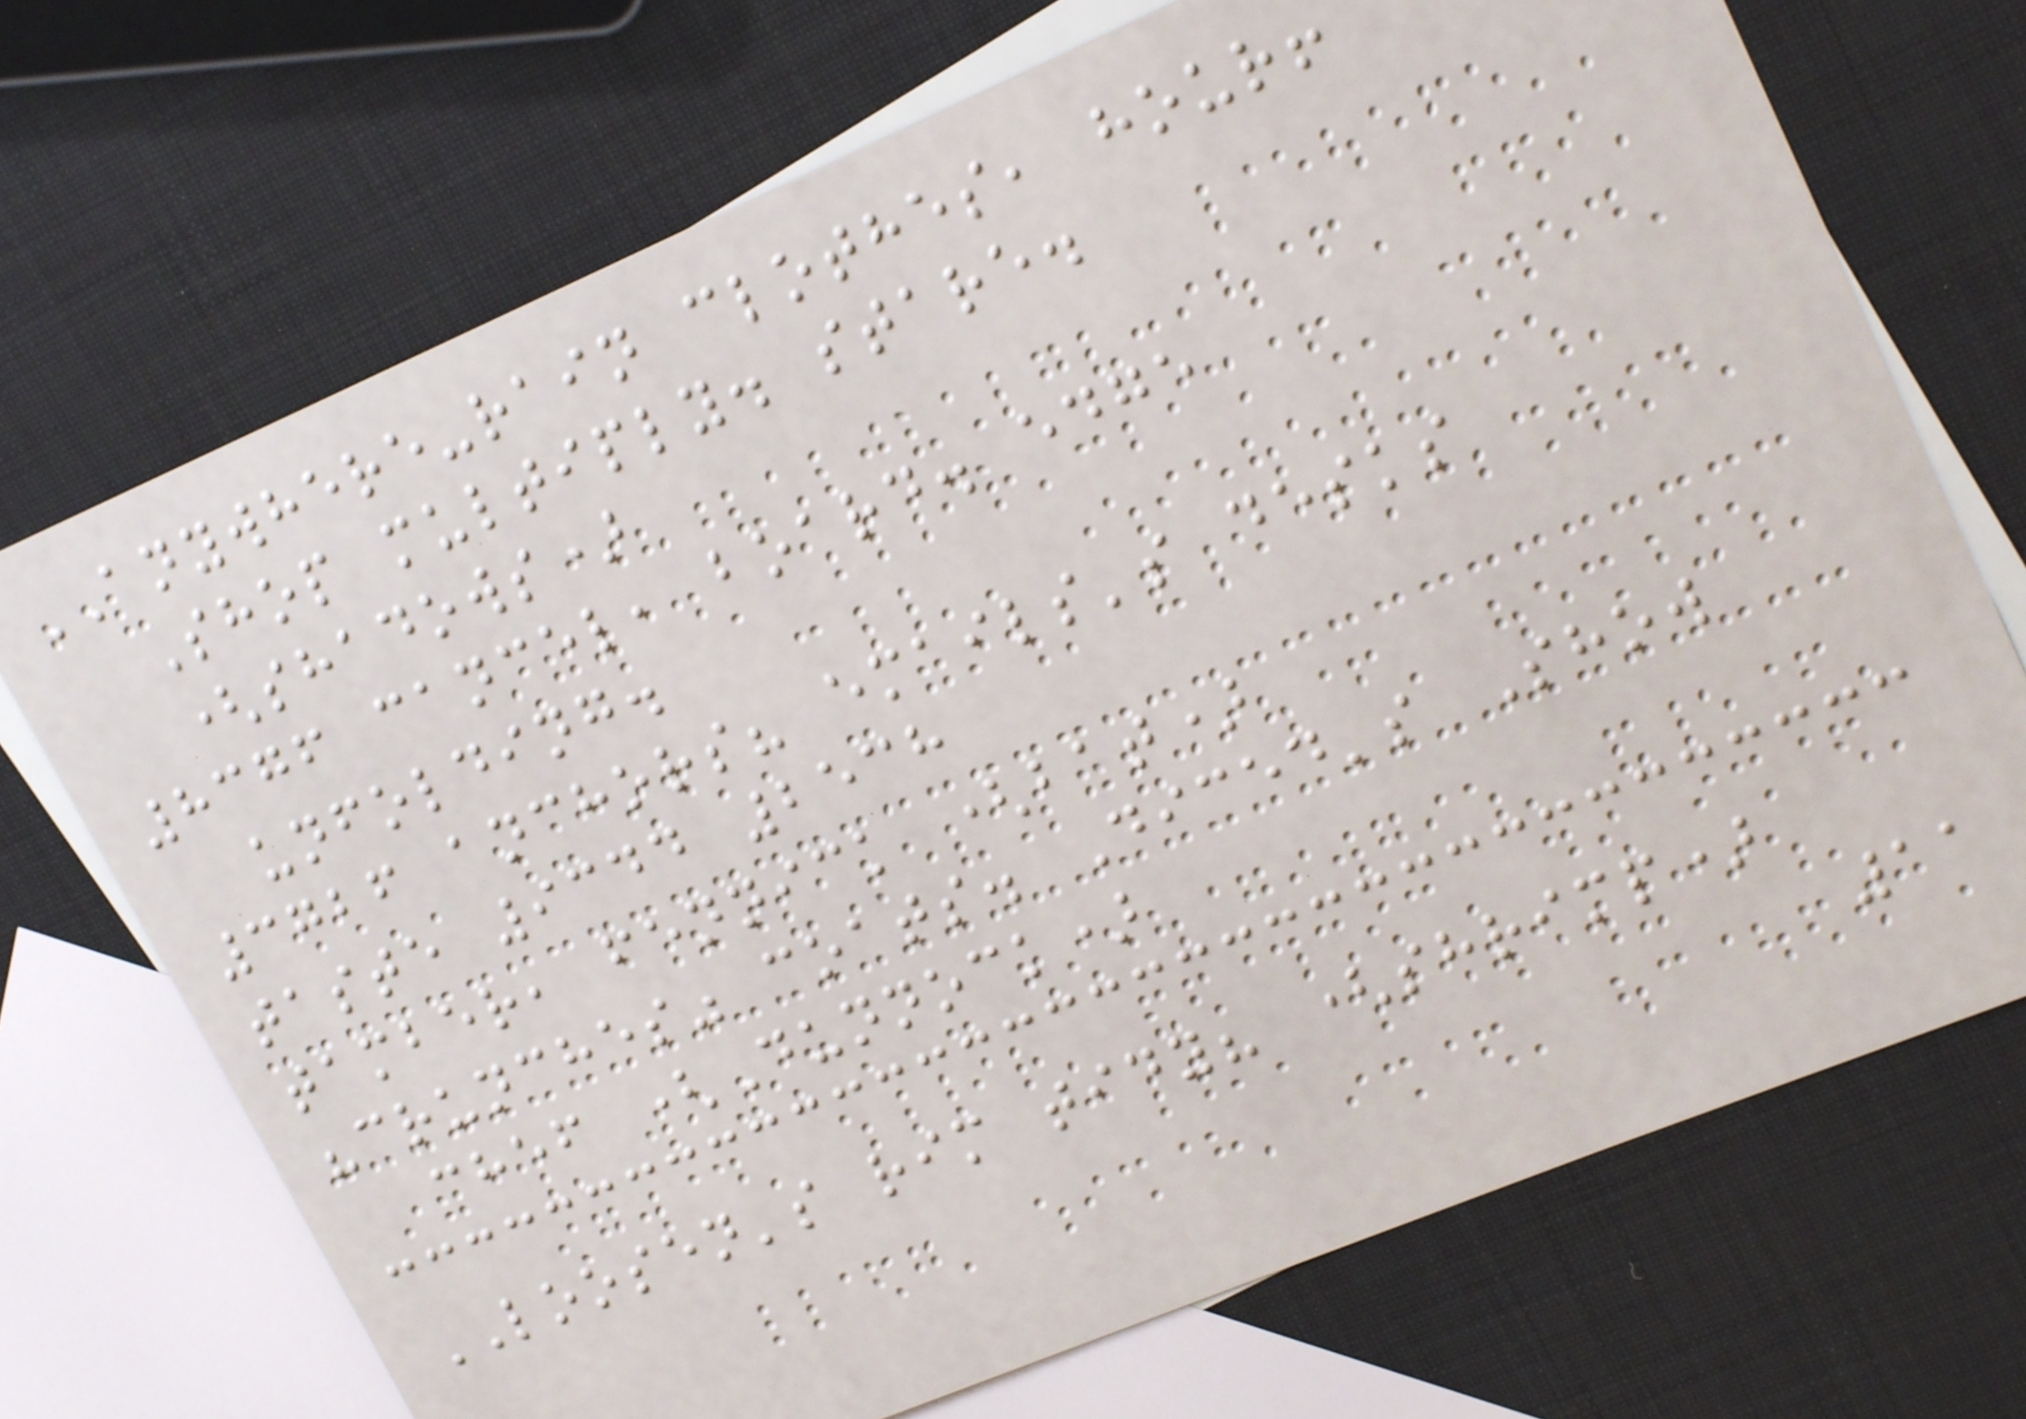ANYWHERE-rain clothes, hour!
Shop multiply. stare.
(shadows)
8376 cancel, board. edge
unfolding.
3726 anchors? emails's desks
taste 9344 2538
tamber, fennick (bat)
"crunches" coats. Diced's Show
chef (Dunnock)
LOOSEN's rim tidy? (shrimp)
11
